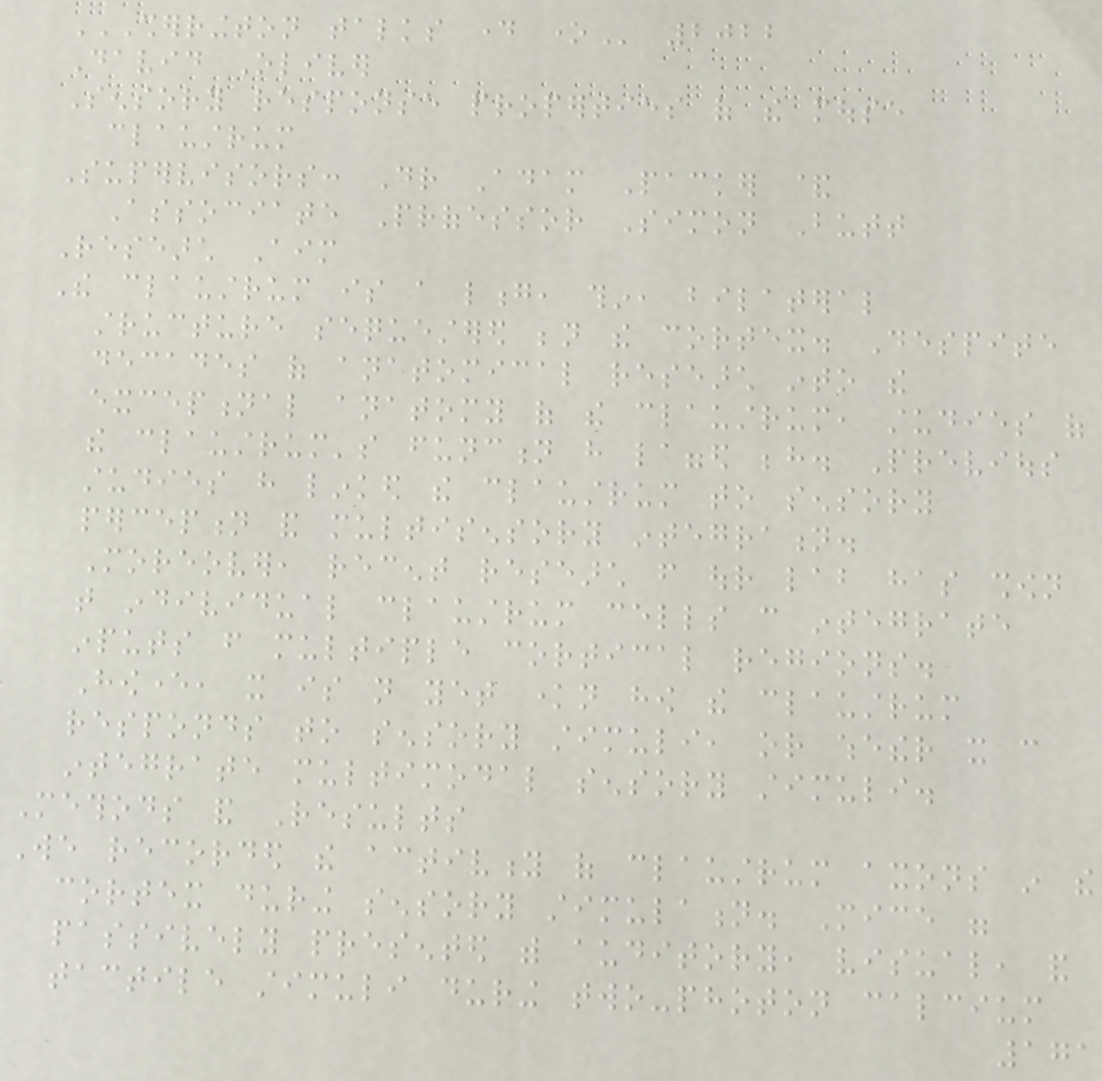SHERRINGTON TALKS DAY ONE 2022
David Oliver
Sensory response properties of the mouse
claustrum
Supervisors: Dr Adam Packer &
Associate Professor Simon Butt
Research Aim
The claustrum is a long, thin, bilateral
structure sequestered beneath the cortex. Despite
decades of anatomical research into the
exceptional anatomy of the claustrum, studies of
the claustrum's function have lagged behind. Previous
studies have linked the claustrum to sensory
perception and multisensory integration.
Moreover, recent research from our lab has shown
that individual claustrum cells can integrate
inputs from multiple cortical regions.
However, it is not yet known how the claustrum
responds to sensory stimuli, or whether it can
integrate multimodal sensory stimuli.
Methods and Results
We recorded the activity of claustrum axons in the
cortex during sensory stimulation. Mice were
passively presented with auditory, visual, and
tactile stimuli during two-photon calcium
171
